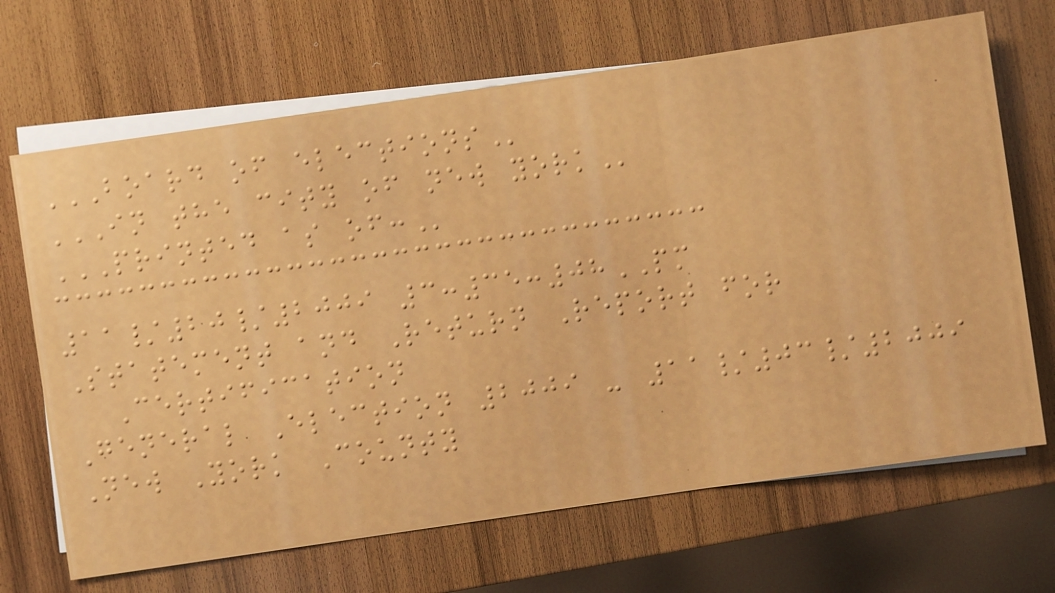BOARD OF ELECTIONS
IN THE CITY OF NEW YORK
PRINTED AS OF:
11/20/2009 3:35:08PM
Statement and Return Report for
Certification
General Election 2009 - 11/03/2009
New York County
